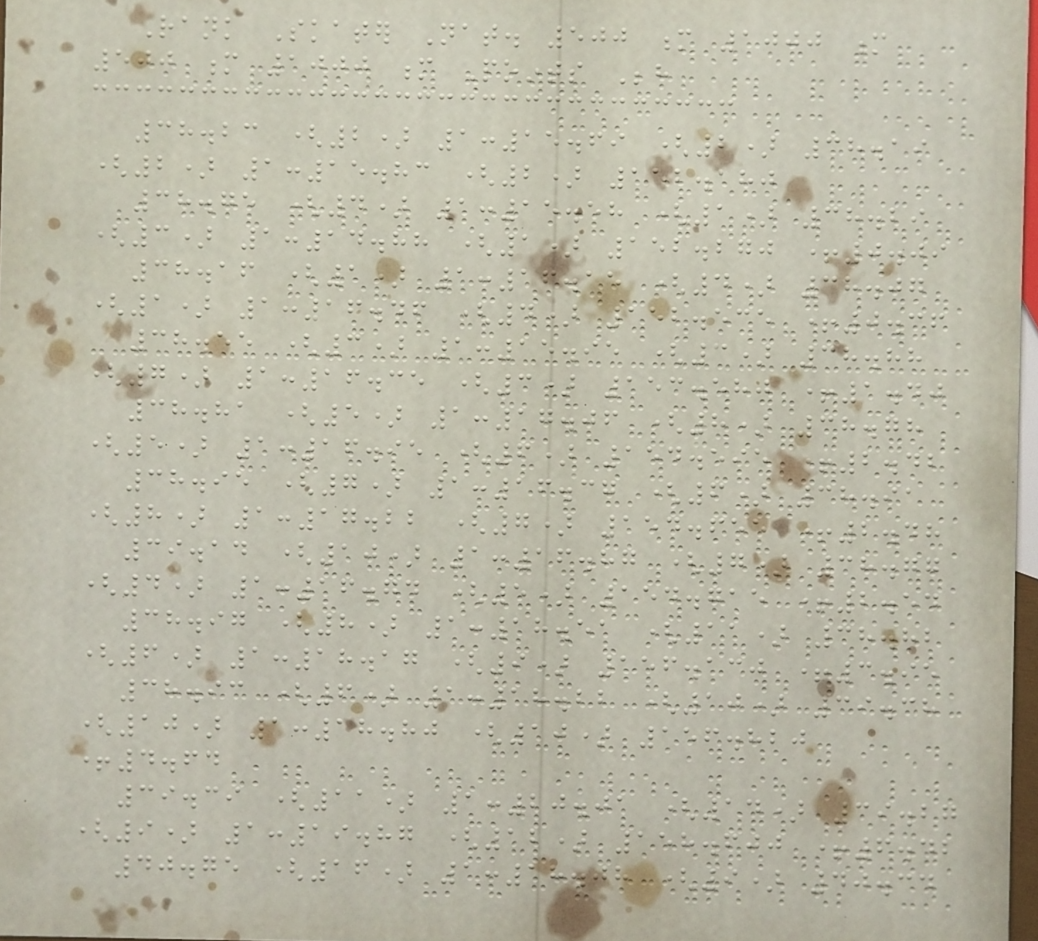Rank Skater Nat. 500 m 1000 m
500 m 1000 m Points Behind
38.23 (2) 1:15.69 (2) 38.19
(2) 1:15.83 (2) 152.180
38.75 (4) 1:15.58 (1) 38.29
(3) 1:14.88 (1) 152.270 +0.09
38.16 (1) 1:16.15 (4) 38.07
(1) 1:16.46 (4) 152.535 +0.36
38.55 (3) 1:15.95 (3) 38.88
(7) 1:16.35 (3) 153.580 +1.40
38.81 (5) 1:17.06 (8) 38.78
(5) 1:16.95 (6) 154.595 +2.42
38.95 (7) 1:16.37 (6) 38.91
(8) 1:17.22 (7) 154.655 +2.48
39.14 (10) 1:16.87 (7) 38.77
(4) 1:16.74 (5) 154.715 +2.54
38.97 (8) 1:18.51 (11) 38.82
(6) 1:18.17 (9) 156.130 +3.95
38.93 (6) 1:18.22 (10) 39.38
(10) 1:18.80 (10) 156.820
+4.64
39.39 (11) 1:20.01 (14) 39.27
(9) 1:19.87 (12) 158.600 +6.42
40.75 (16) 1:18.08 (9) 40.34
